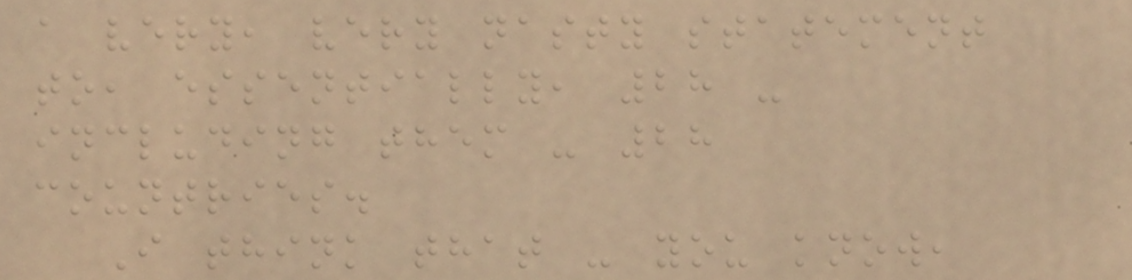a very, very nasty statement
to, essentially, 28 -
including them - 28
countries.
I think that - you know,
